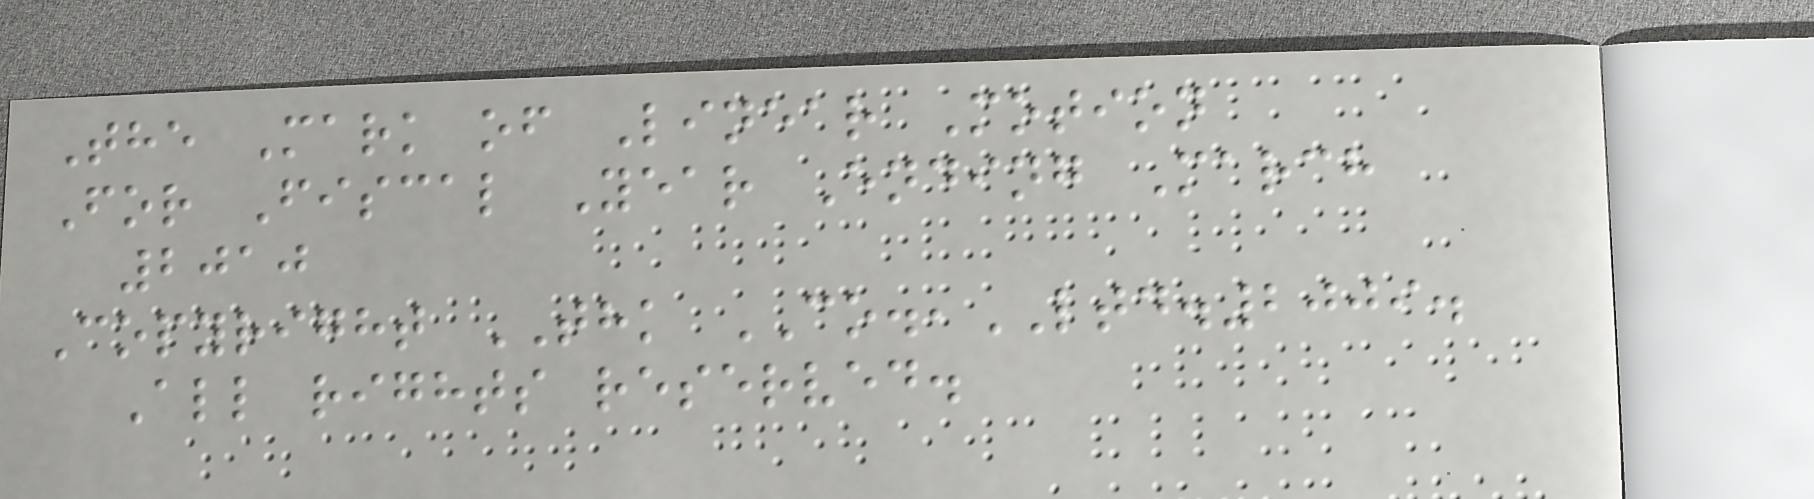The Mark of Linear Motion
For Fiscal Year Ending March
2010
Copyright THK CO.,LTD.2009.
All rights reserved.
